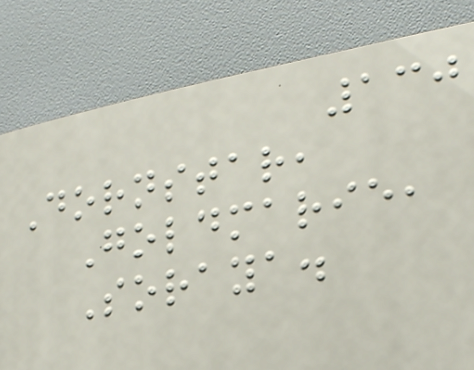130
Dornstar,
Goldmarie,
Soraya.
